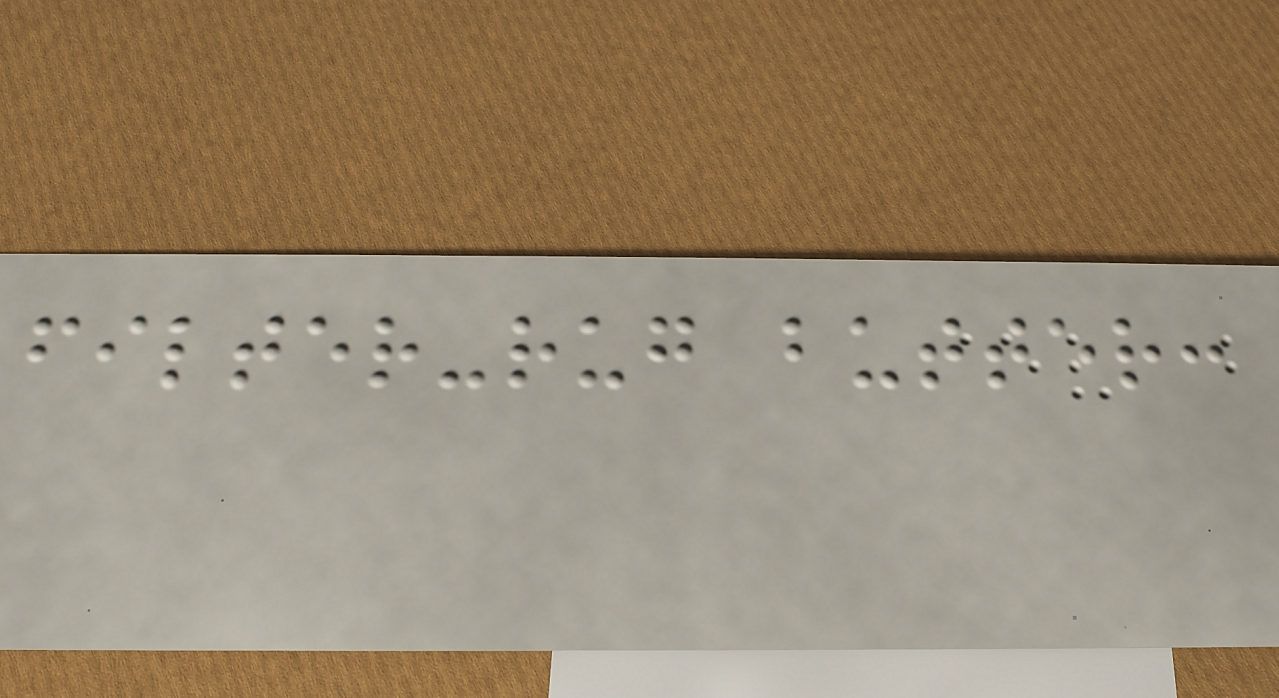filter-rug butter:
